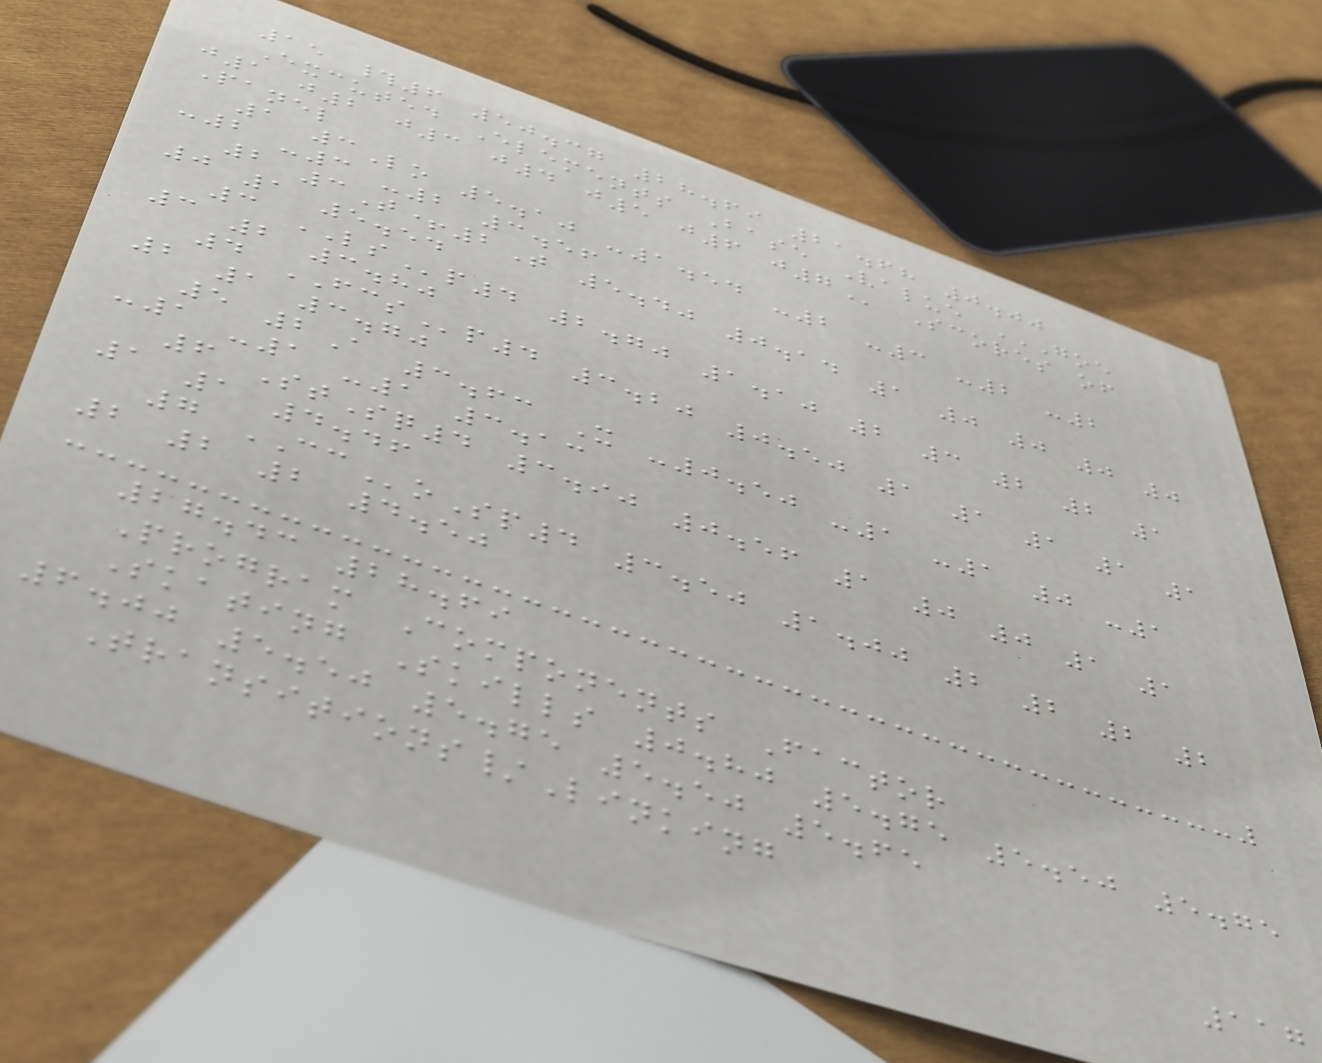15 #6 50.37 28.69 21.68 0.00
Excuted Elements Base Value GOE
J1 J2 J3 J4 J5 J6 J7 Scores of
Panel
1 3Lo 5.10 -1.54 -2 -3 -2 -2
-2 -3 -2 3.56
2 3T+2T 5.40 0.14 1 0 0 0 0
0 1 5.54
3 LSp4 2.70 1.10 2 3 2 2 1
3 2 3.80
4 FCSp4 3.20 0.50 1 1 1 1 1
2 1 3.70
5 2A 3.63 X -0.50 -1 -1 0 -1
-1 -1 -1 3.13
6 StSq4 3.90 0.56 1 0 0 1 1
1 1 4.46
7 CCoSp4 3.50 1.00 2 2 2 2
2 2 2 4.50
27.43 28.69
Program Components Factor
Skating Skills 0.80 5.75 5.50 5.75
6.00 5.50 5.75 5.50 5.65
Transitions/Linking
117
